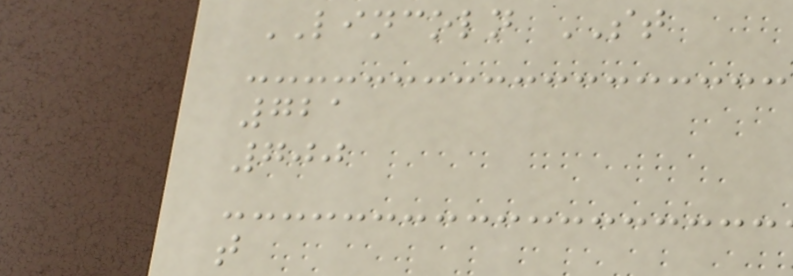LINCOLN ST
721
700
t
